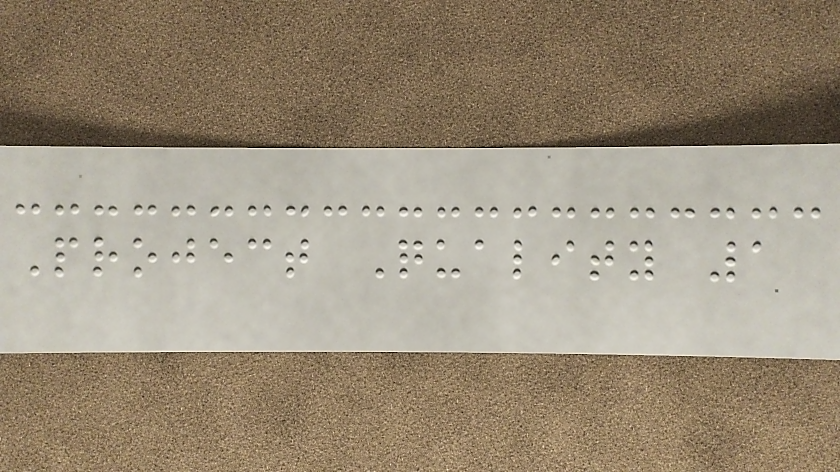Project Quality 1
